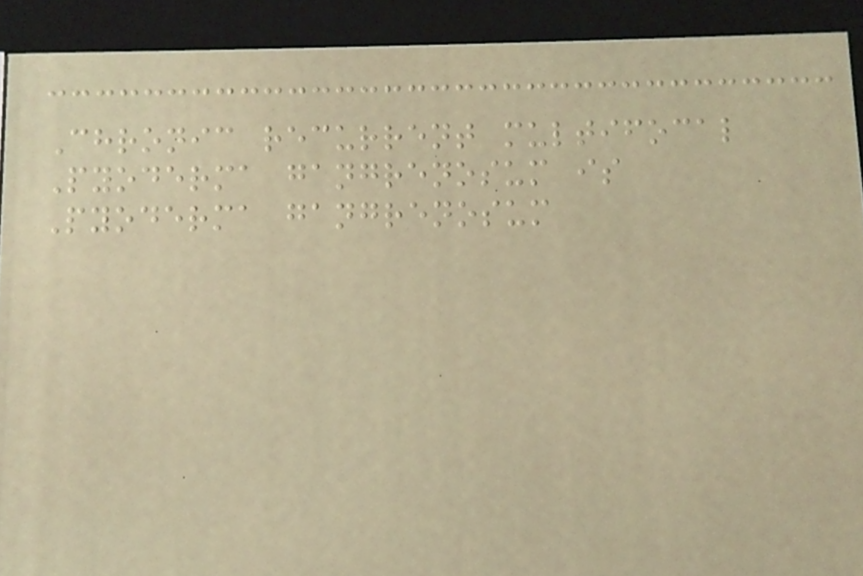Chronic recurrent multifocal
Pyoderma gangrenosum is
Pyoderma gangrenosum
